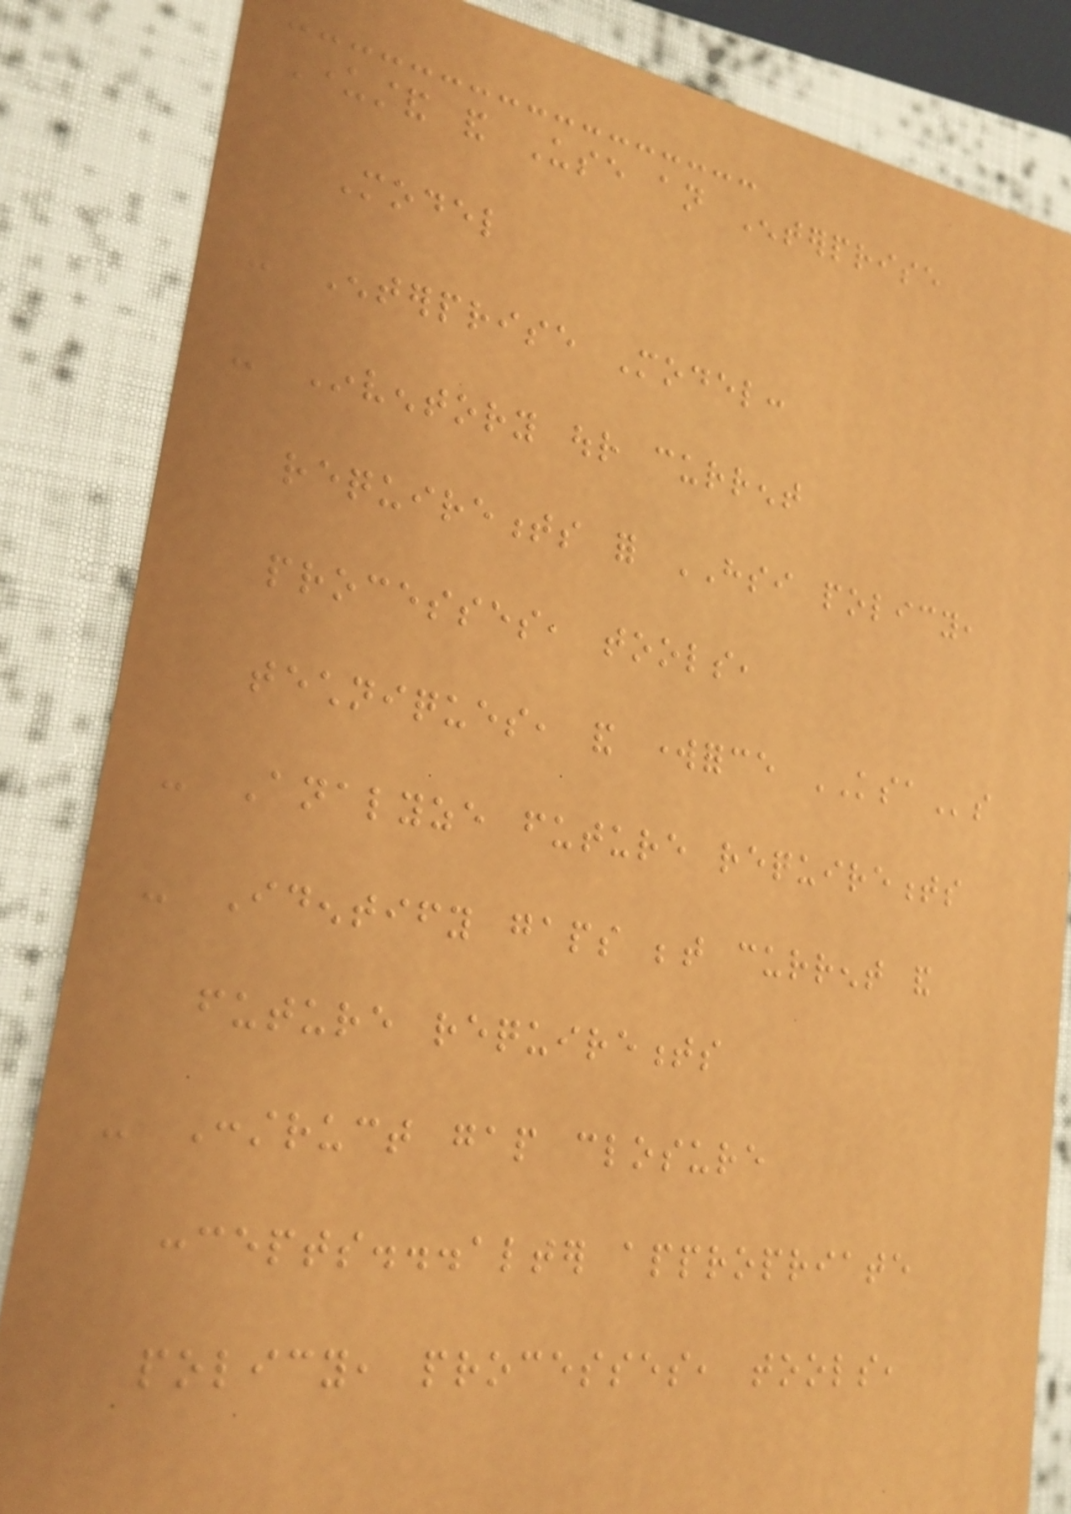Understand and Use an Enterprise
Model
- Enterprise Model:
- Inventory our current
requirements for HSI policy,
processes, tools,
techniques, and workforce KSAs
- Analyze future requirements
- Identify gaps between current and
future requirements
- Construct gap closure
concepts...alter appropriate
policy, processes, tools,
